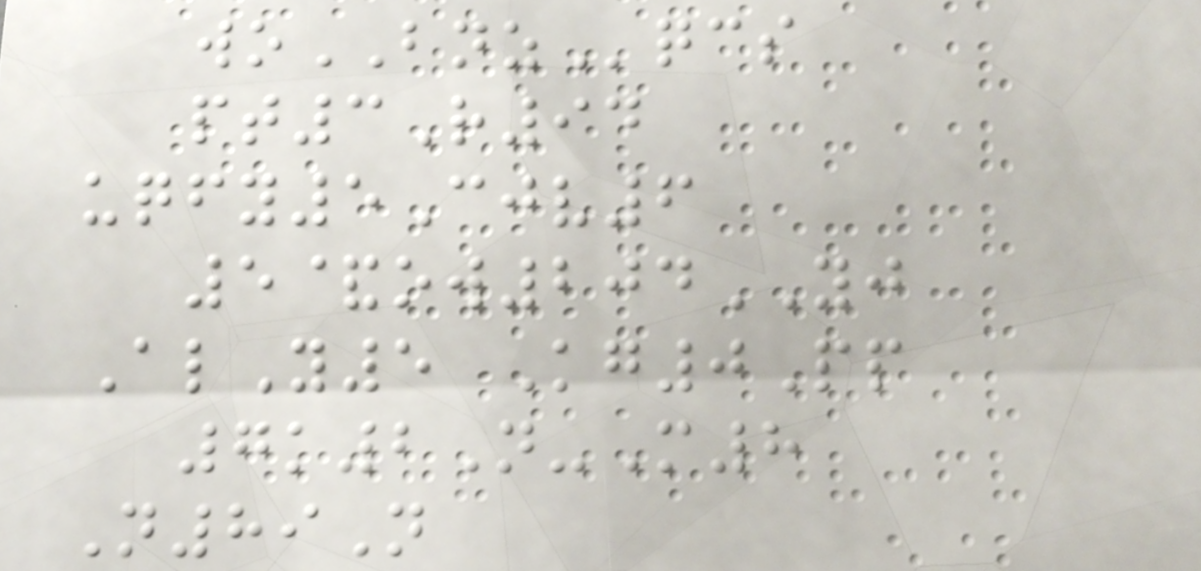woBNZqcs
pt3R94
uqfy5Cjv6
5&ow204YJ
AlY5 Kg0Pp
7k2N-M8
N89N
